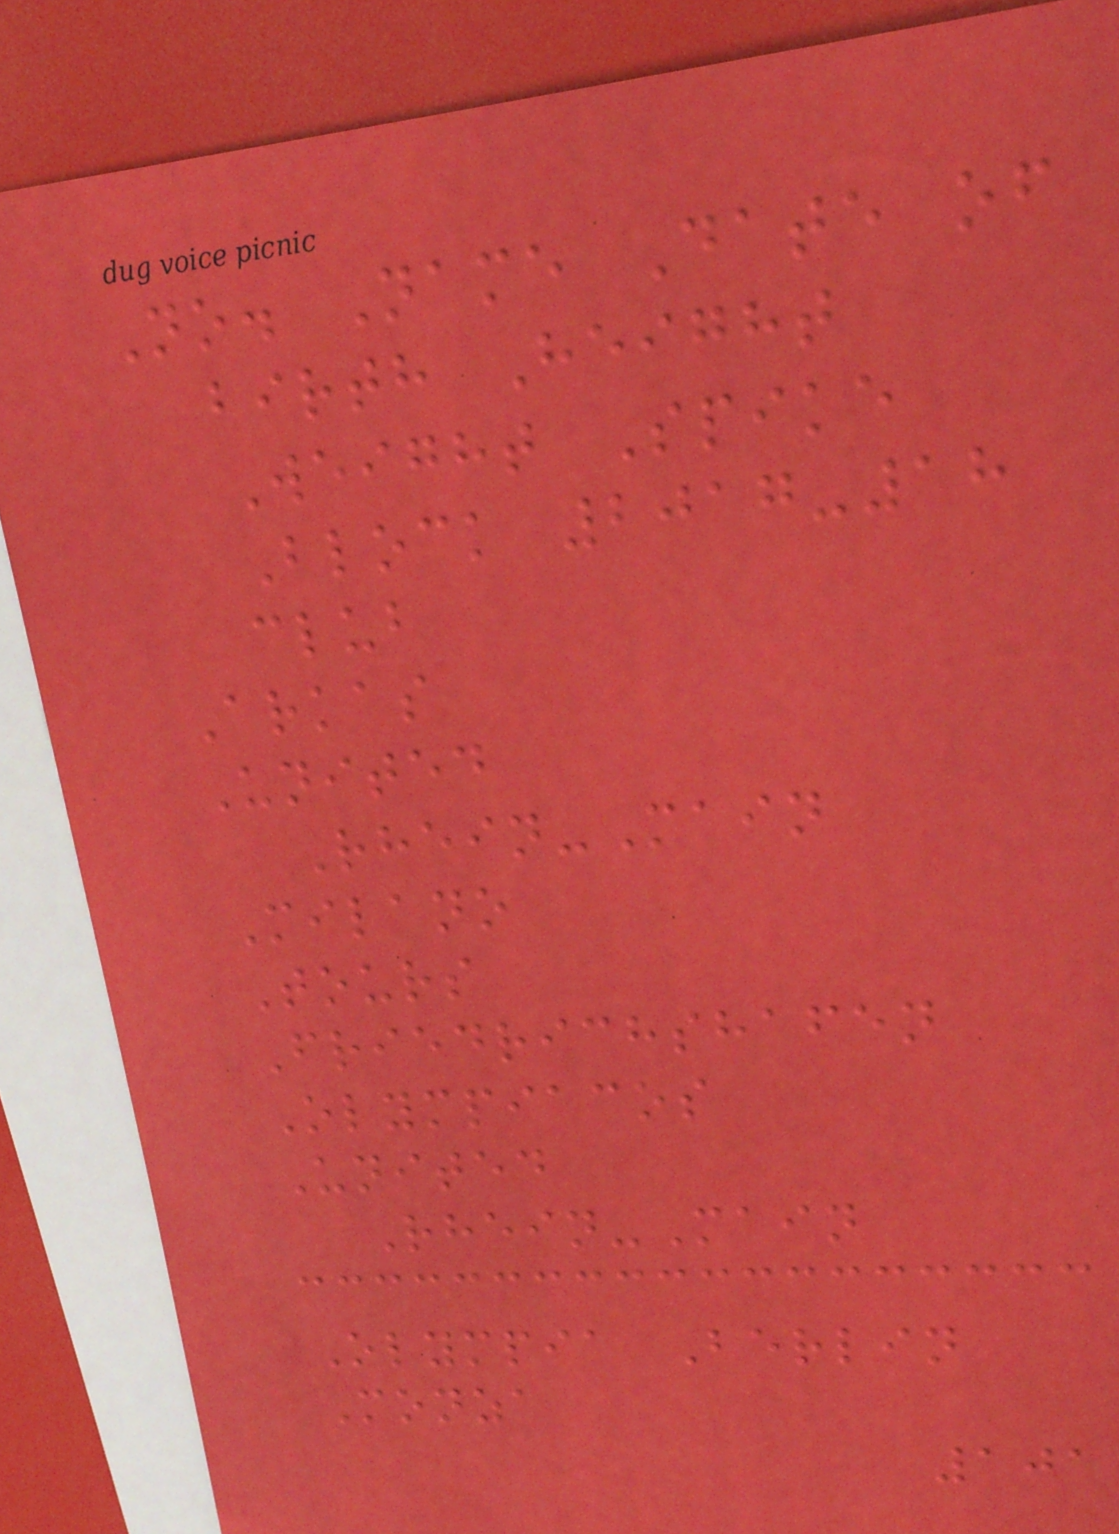No. Name Date of
birth Height
Weight Spike
Block 2017-18
club
Arkas
United
Rhein-Main
Milano
Tours
Friedrichshafen
Olympiacos
United
Rhein-Main
Olympia Berlin
Monza
101
